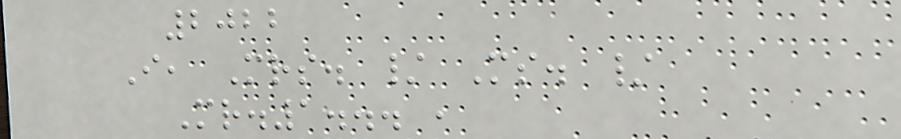2022
I, Mrs. / Ms. /
Mr.1... ,
